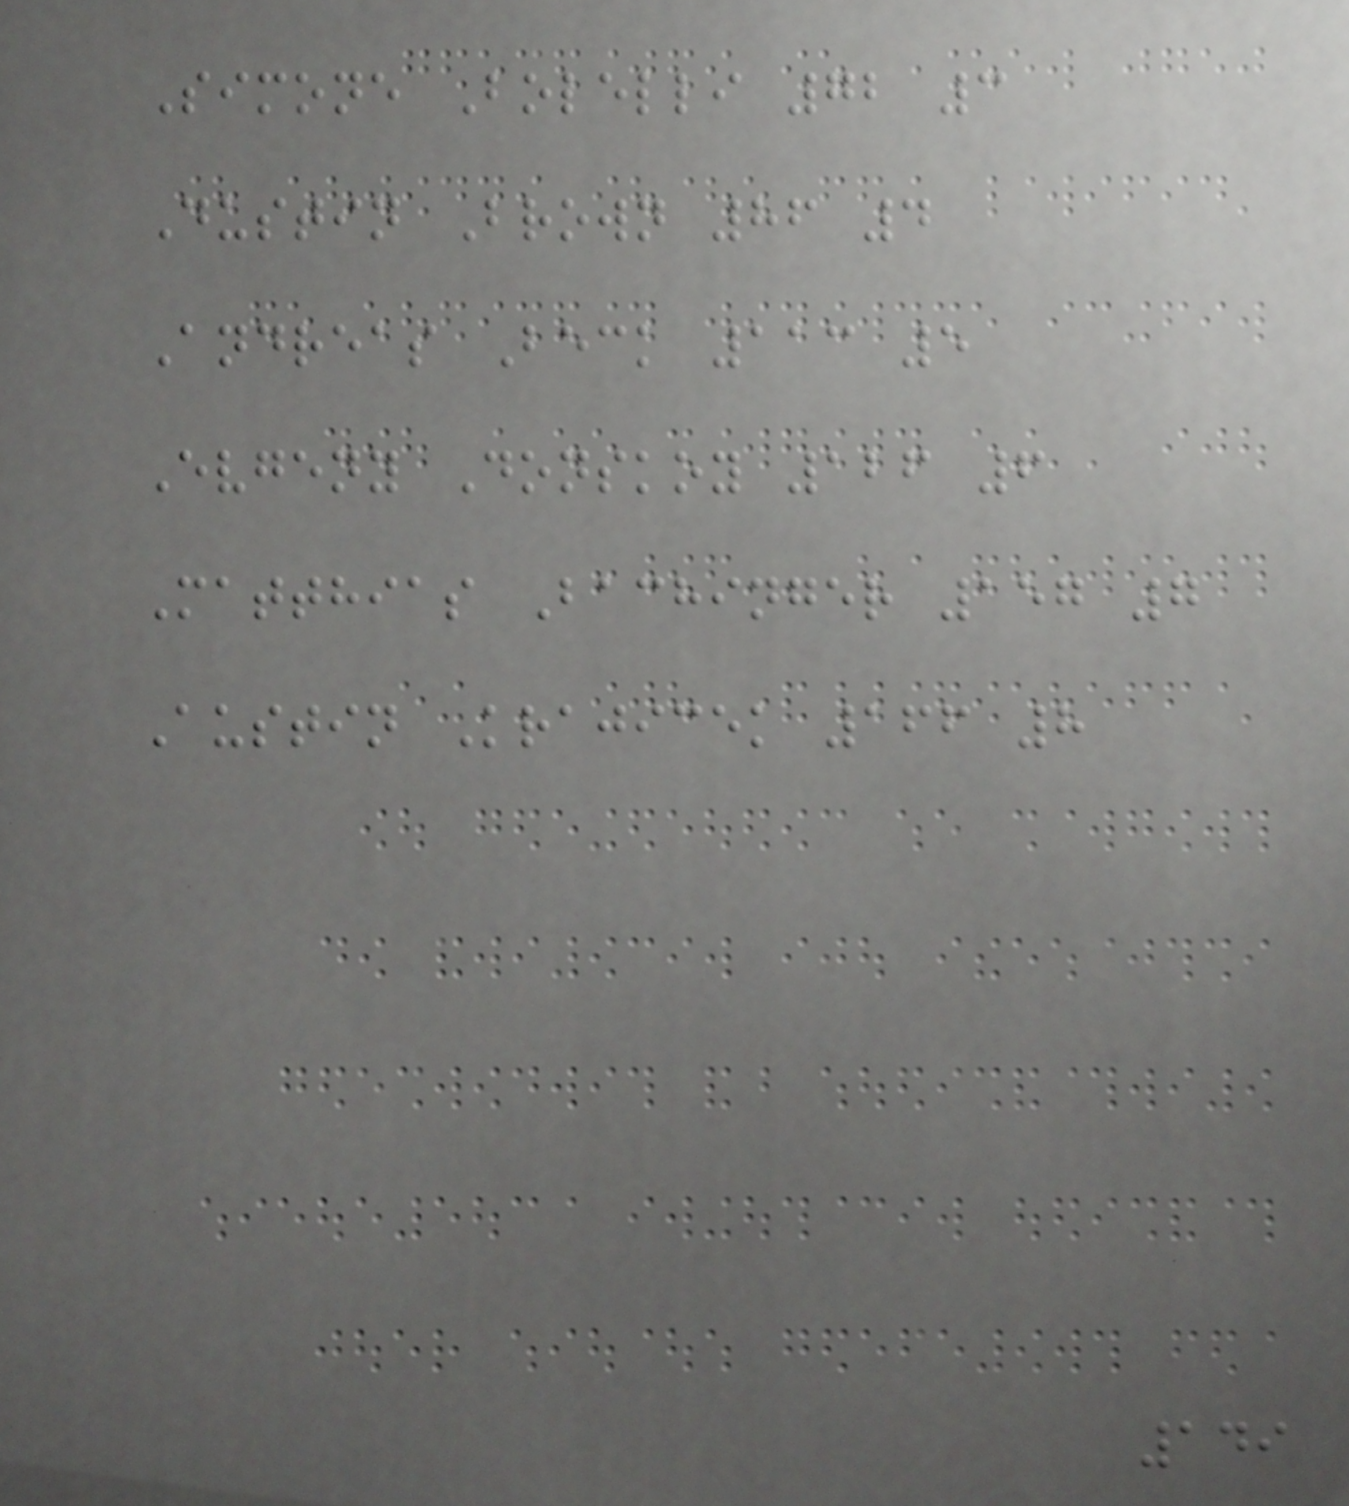Simone Bolelli 72 3
Dustin Brown 86 4
Andreas Beck 113 5
Evgeny Donskoy 126 6
Matthias Bachinger 157 7
Austin Krajicek 166 8
149
